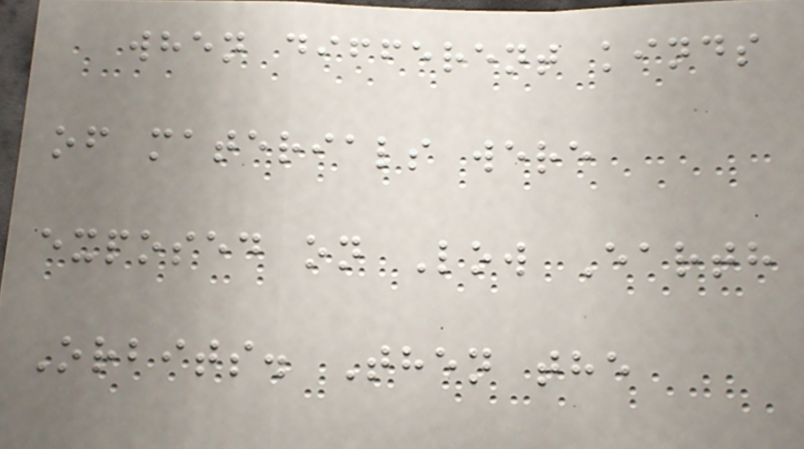when different kinds
of materials were
exposed on Low Earth
Orbits. Then the
